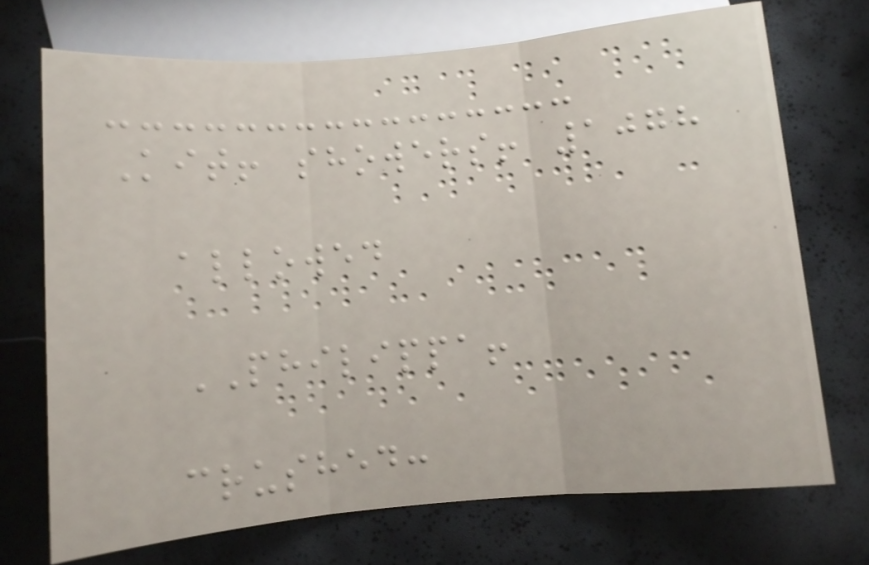Kit! showers! 1078
allowed
PHILIPPA!
crushed:
